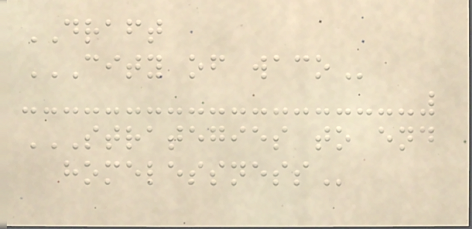DRAFT
CITY OF WACO
STRATEGIES TO END
HOMELESSNESS
